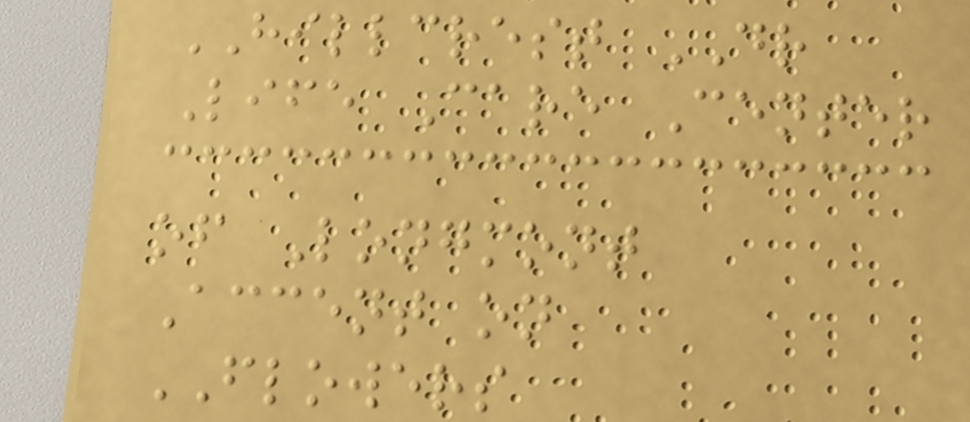HILLCREST DR
Life Care Center
of Longmont
Accent on
FLOWERS
